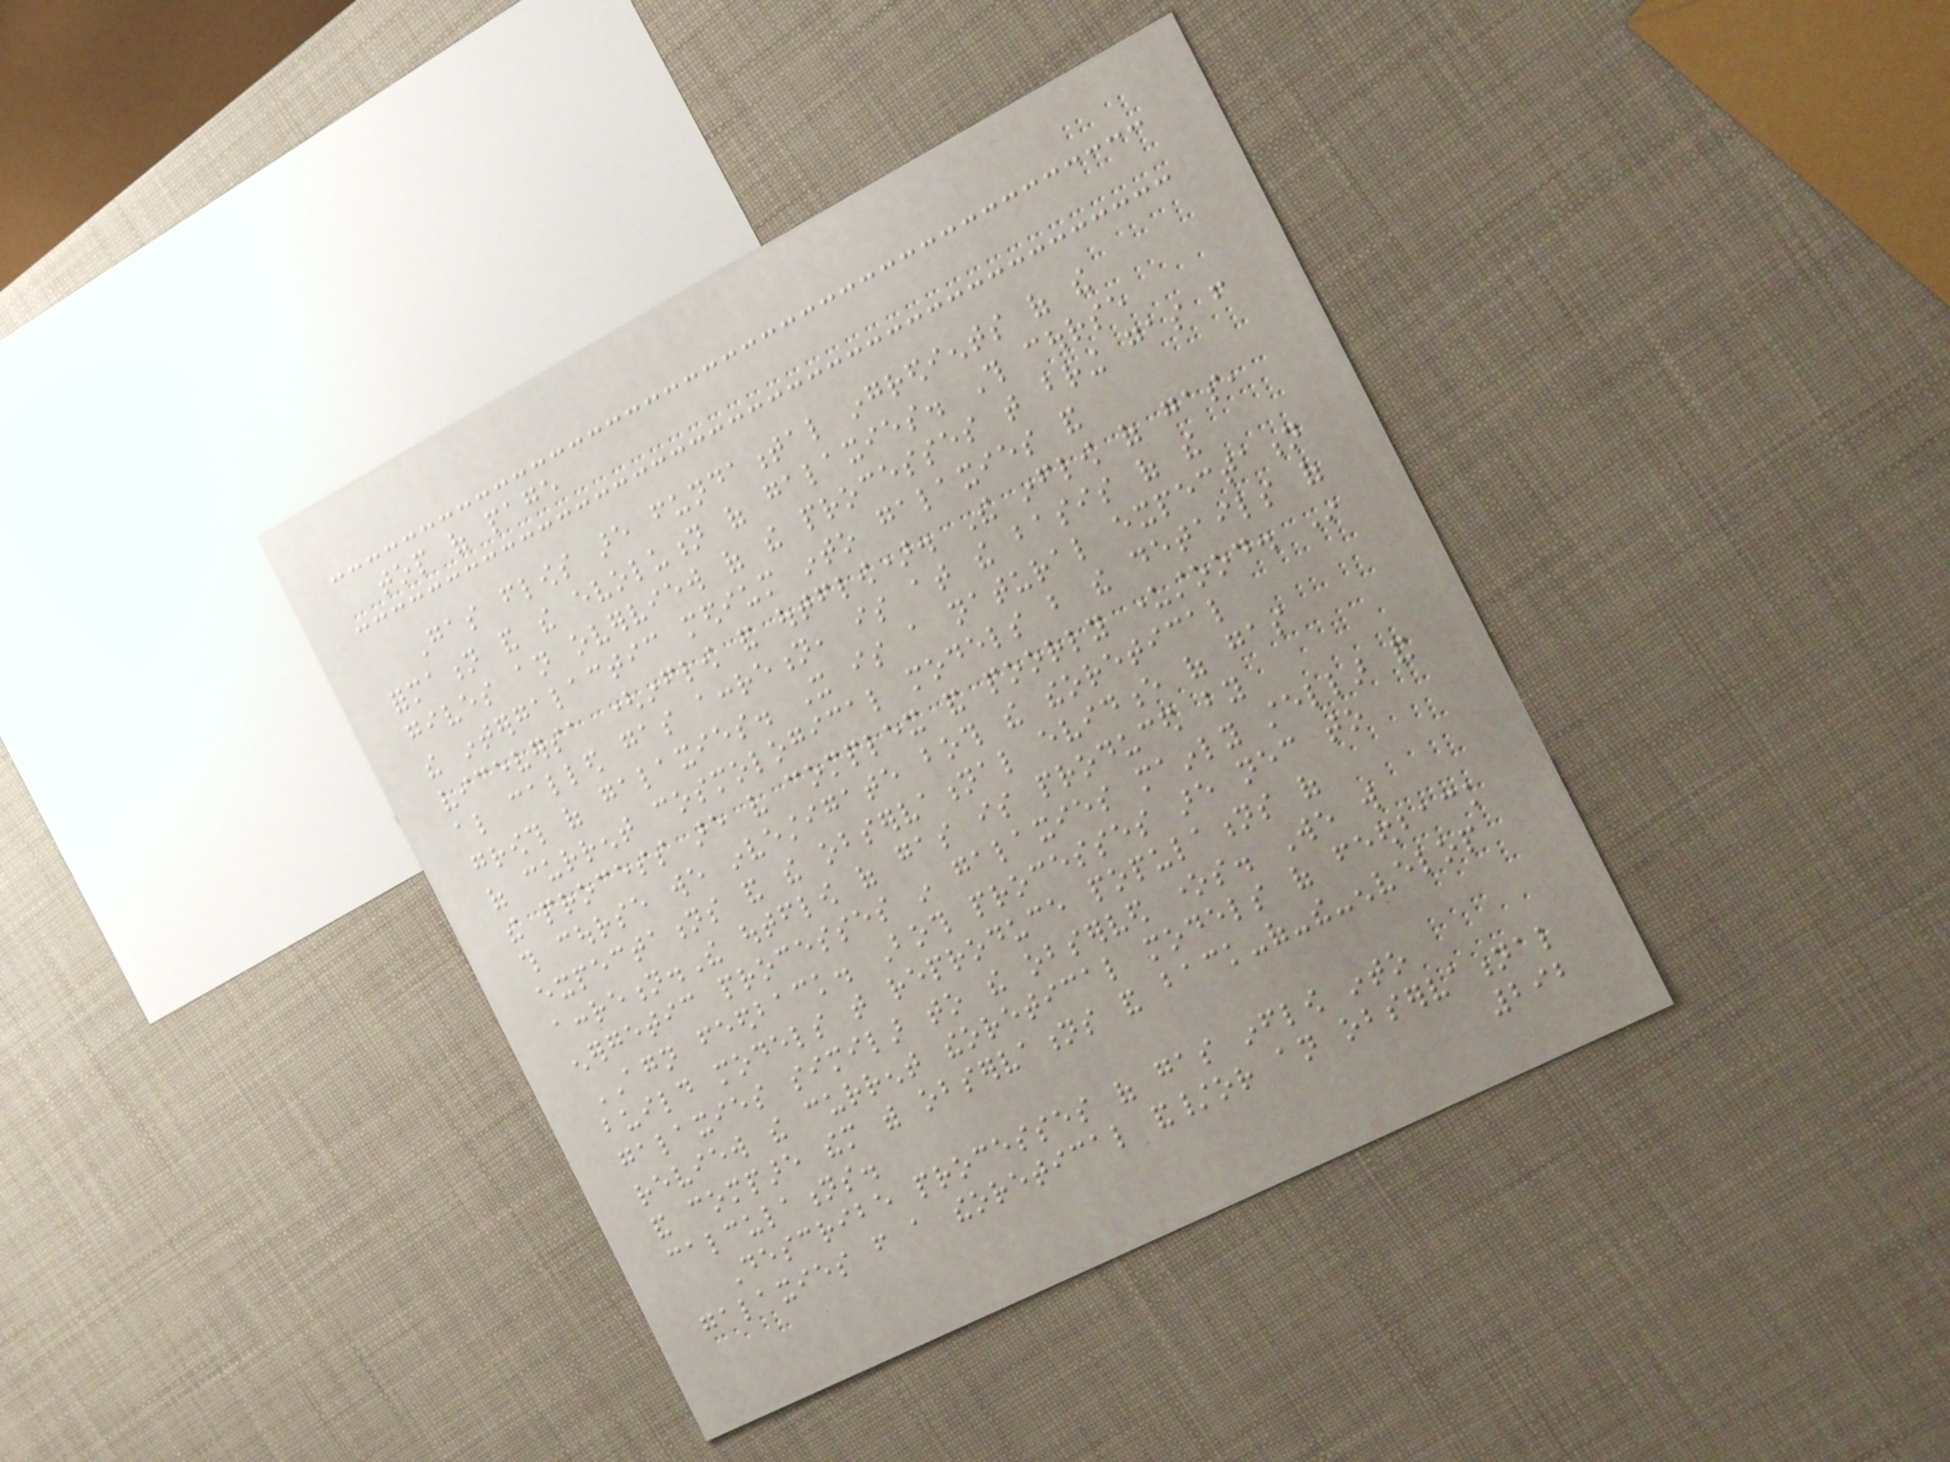top of page
Gas flows are fundamental ingredients of the
formation and the evolution of galaxies. This course
gives an overview of the processes that bring gas from
the intergalactic medium into galaxies and
viceversa (inflow and outflow). The inflow of gas,
also called gas accretion, is at the basis of the
growth of galaxies. It is a natural expectation
of current cosmological models but the details of
the process are very complex and poorly understood. In
this course we investigate both the theoretical
expectations and the observational evidence of gas
accretion.The outflow of gas is produced by
energetic processes in galaxies mainly stellar and
AGN feedback. Both processes are necessary to
build models that reproduce populations of
galaxies similar to the observed ones. We will
review the current theoretical models of feedback
and compare them with observations and back-of-the-envelop
calculations.
Describe processes of gas inflow into
galaxies from a theoretical and/or an observational
292
